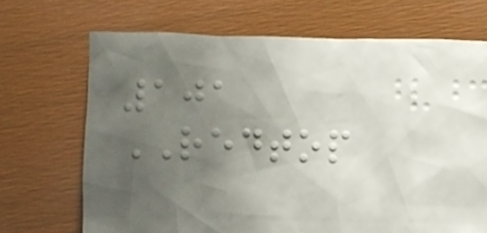101
REDTOP
